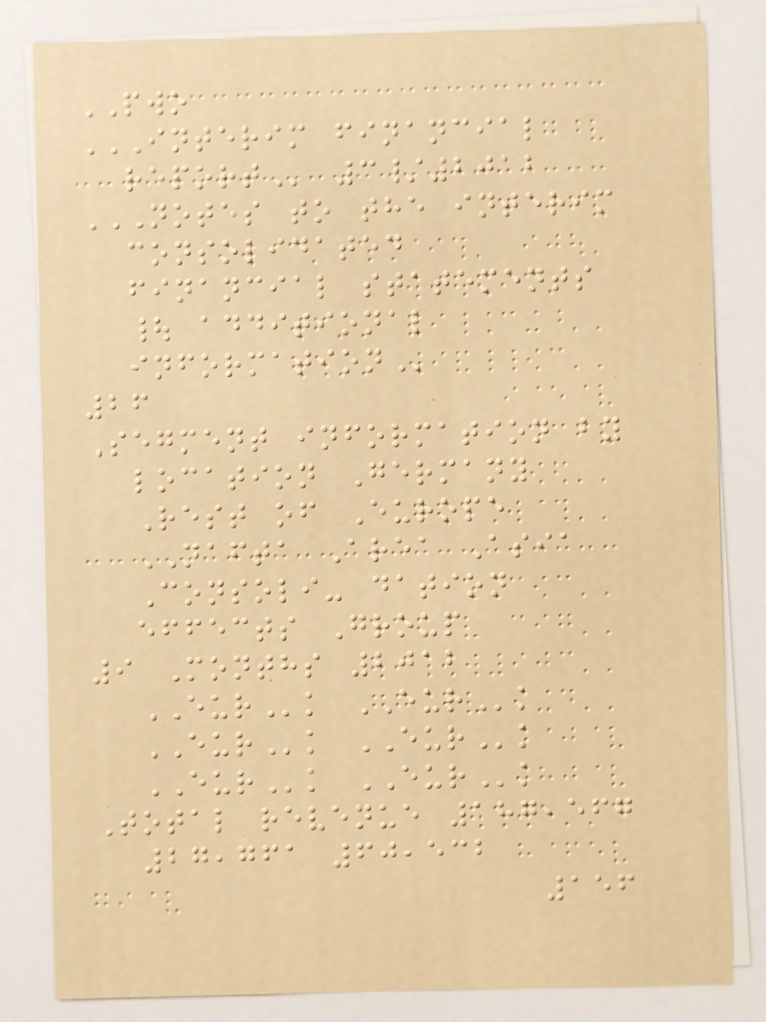PWO
INTERIM FINANCIAL
REPORT 3/2012
NOTES TO THE INTERIM
CONSOLIDATED
FINANCIAL STATEMENTS
| ADDITIONAL
INFORMATION
26
Segment information by
location Germany
Rest of Europe
NAFTA Area Asia
Consoli- dation
effects Group
9 Months 2012
EURk EURk
EURk EURk
EURk EURk
Total revenue 187,567
27,761 60,532
156
